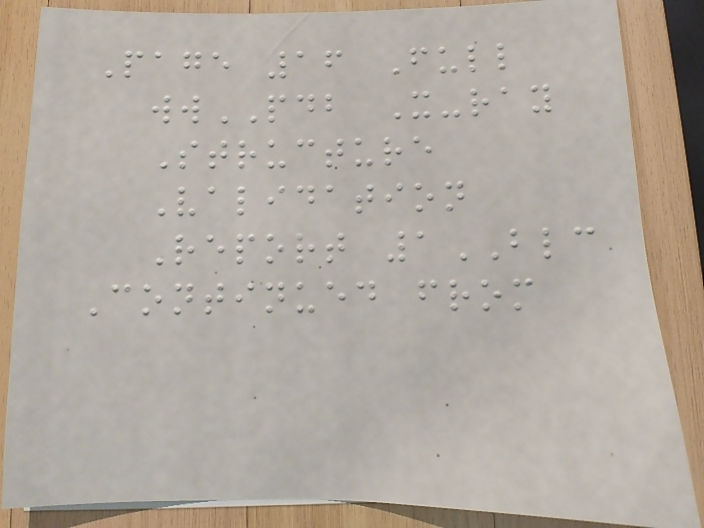Page 16 Full
wwPDB X-ray
Structure
Validation
Report 1BLC
Continued from
